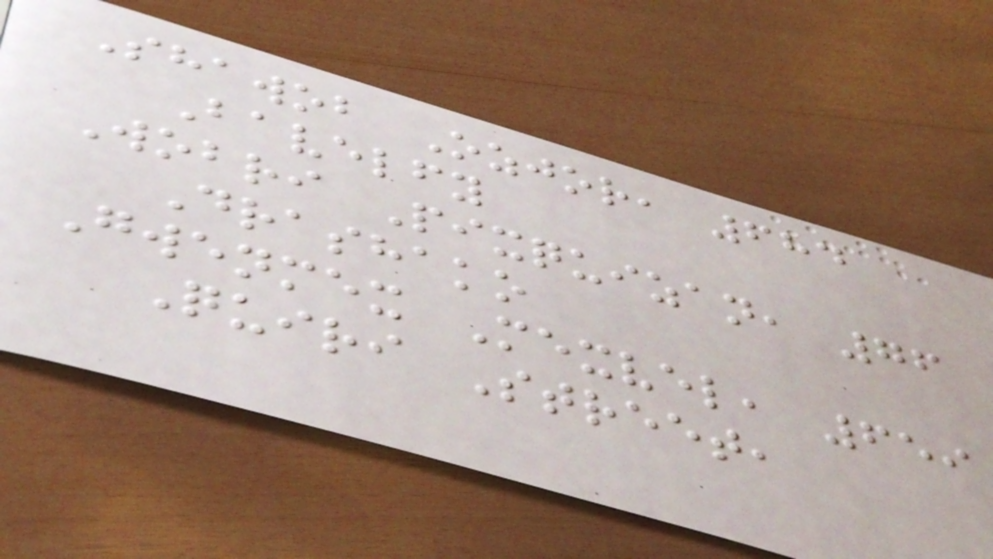Shawob Ozjor, 684
Bavelfy
Wobri Pixquizan, 76
Drashako
Gwenmex Mexvel, 659
Quiri Street,
